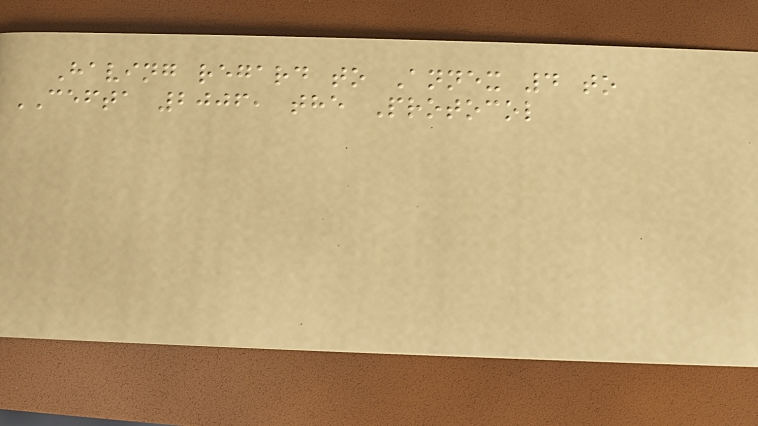Having regard to Annex 4 to
CEFTA 2006, the Protocol
